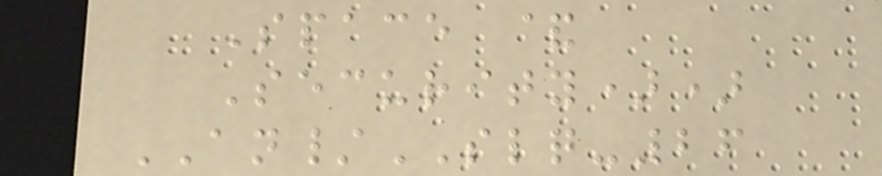Space &
Security))
AN/SLQ-26
